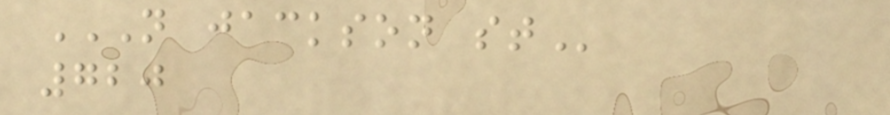N JACKSON ST
720
